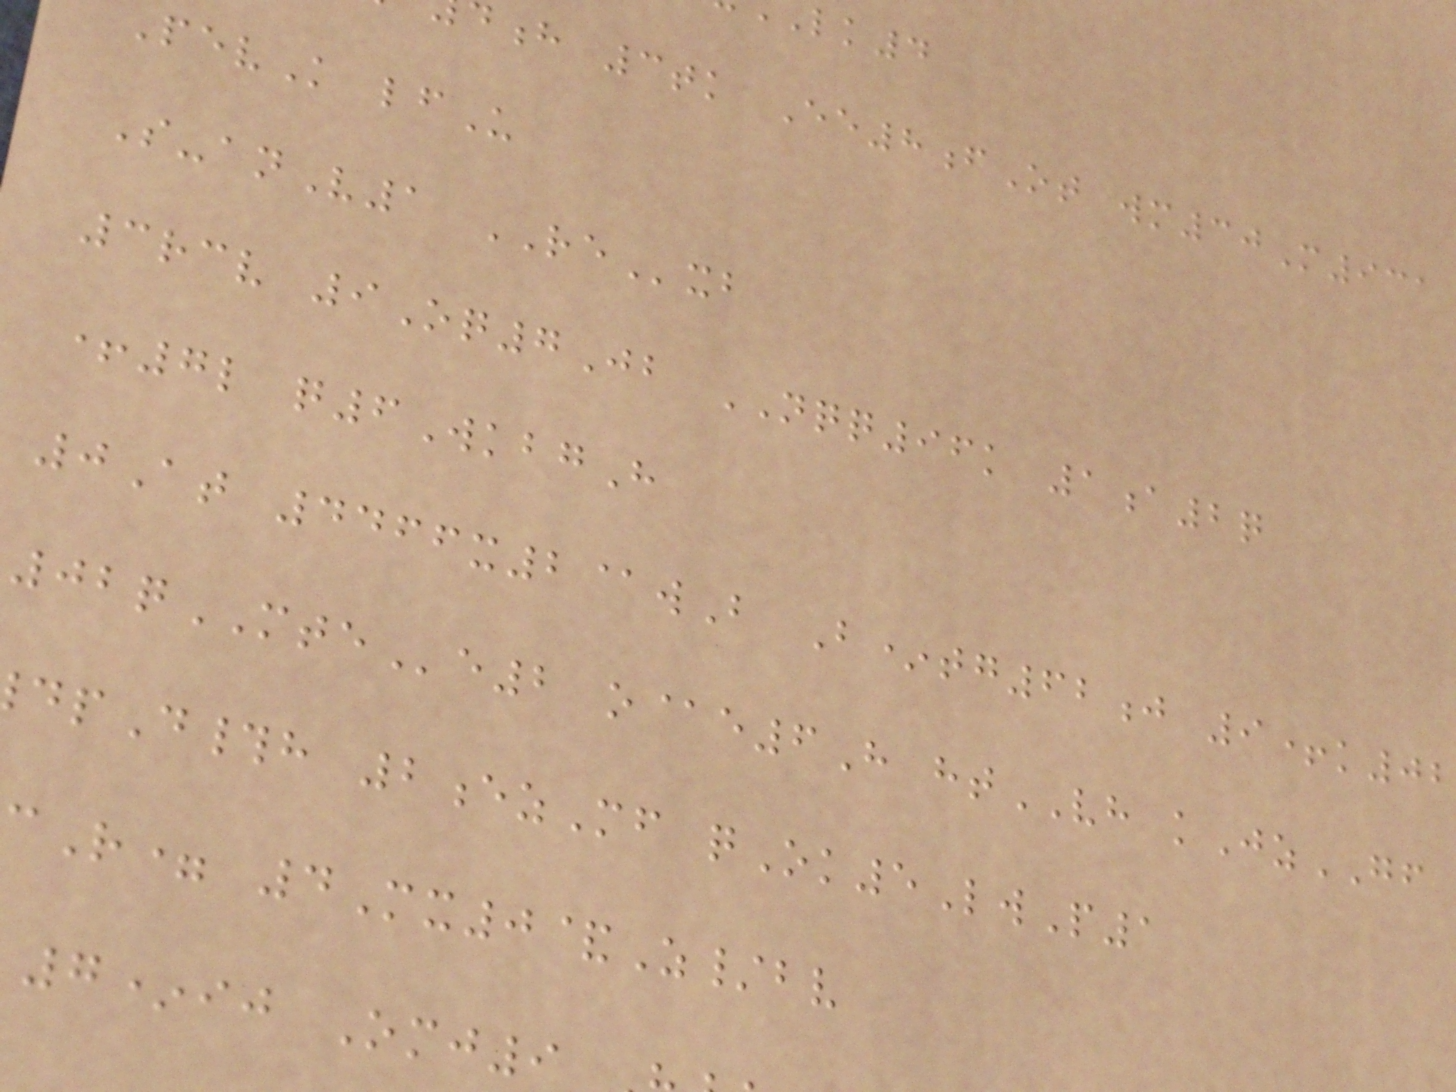h 3tk Ee8fOt wm30M931
PevK lfU
S-anV1 RExb
3rcv 9Oq7Jb NQQ96k 1a2q
+7l q6WkbgH
0At 4466x2@wB B*tg62j 9+k02
02qMTEe2 o@e6H htVH kJzGF
pD#h 2ezMf qOk5LwP1
R= 4Mx0&Z/bv
7*ij Omj9
